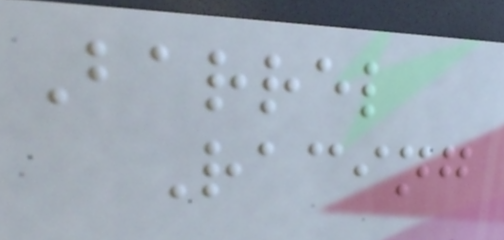Barrel
Racing
